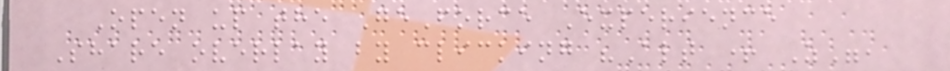Open up the GeForce Experience
Share overlay by clicking "Alt + Z",
